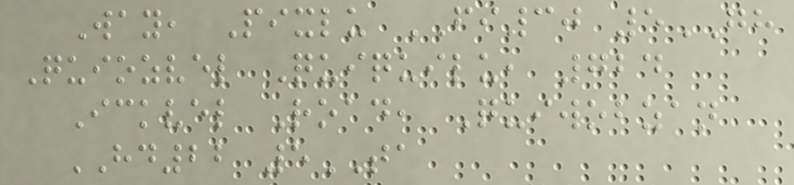Way, Pixlu FI30 5GH
Quiozvel Quiquilu, 724
Ickvel Road, Quiwobzan
HD22 5TA
